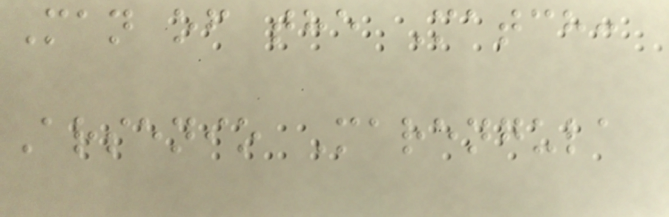Man of the Match:
Arsenio Marengula
